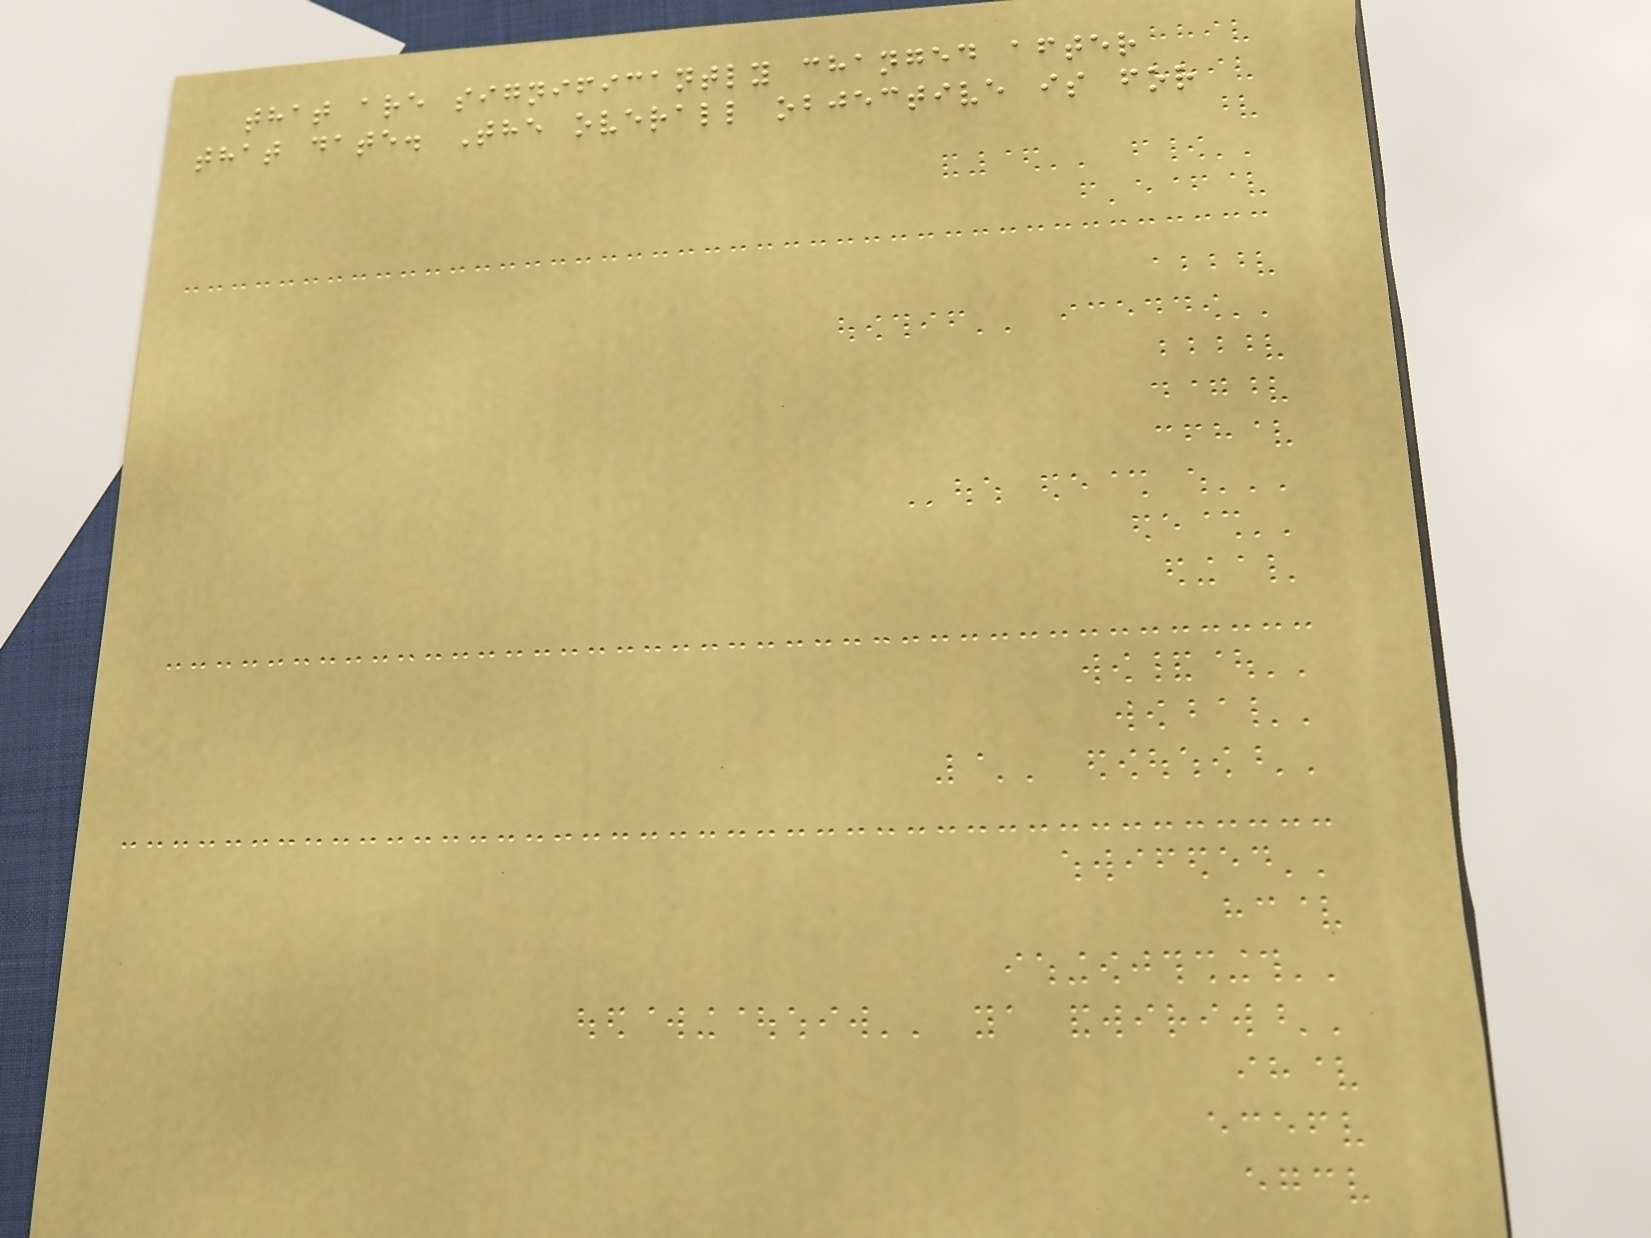that are significantly changed after
that date. The overall objective is for
